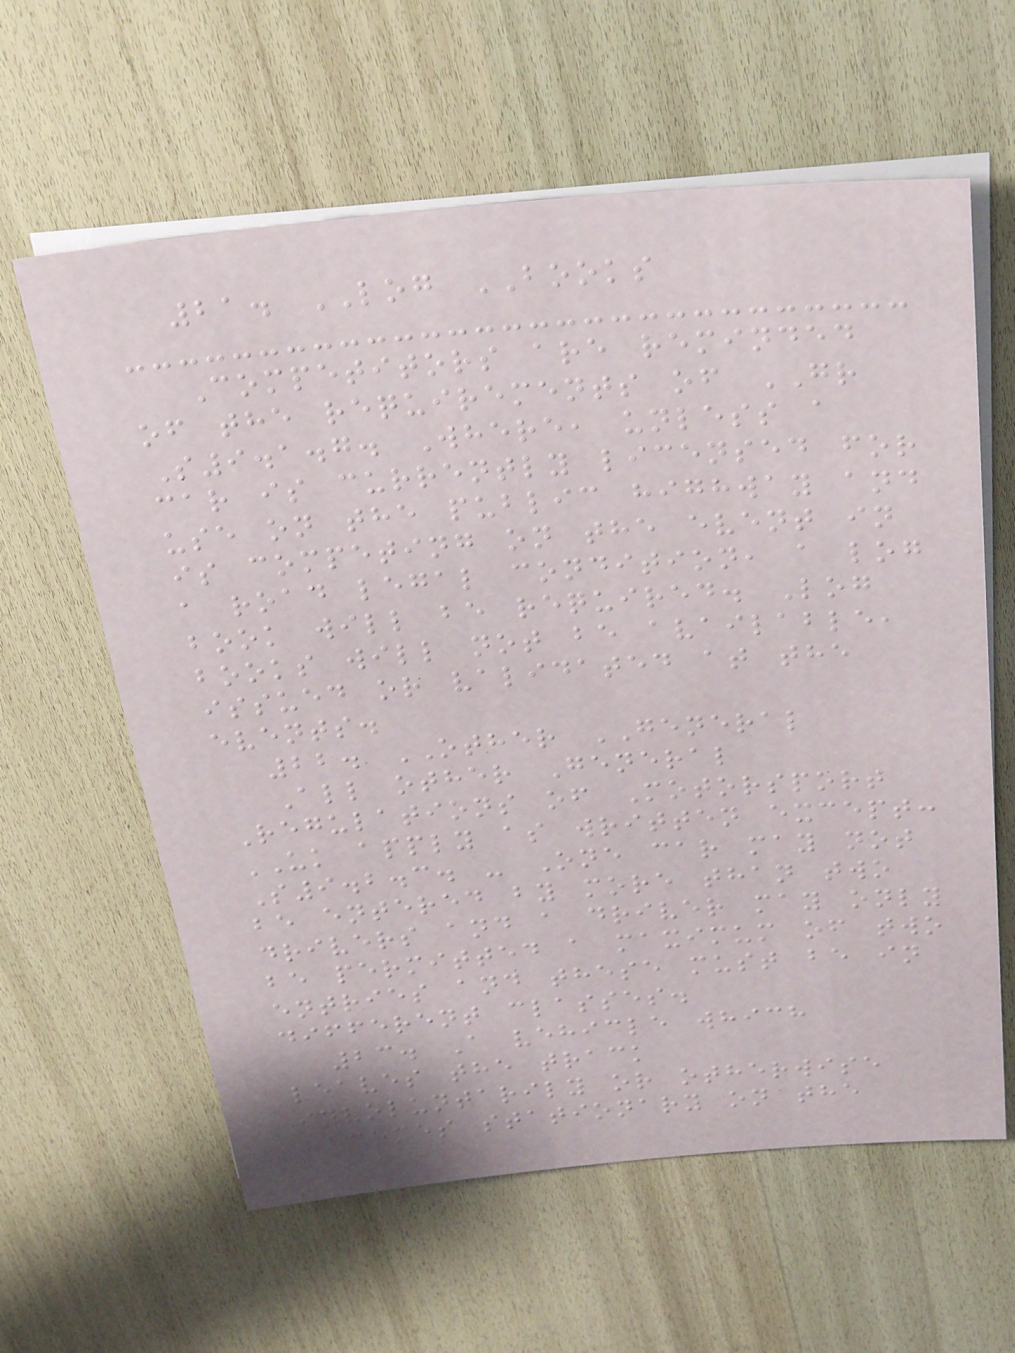21. LOG BOOKS
Competitors are reminded
of the requirements of GR
S9.1.7. Where, unless a
car is currently licensed for
use on the public highway and
is competing on the event in
a road legal condition, a log
book will be required. Log
books will not be available,
issued or validated at the
events.
22. OTHER GENERAL
All other General
Regulations of Motorsport
UK apply as written except:
S9.2.3. - One car may not
be entered by more than two
drivers and a driver may only
be permitted a maximum of two
entries and these must be in
different classes.
23. A vehicle which
leaves the track
involuntarily or otherwise
becomes stationary on the
